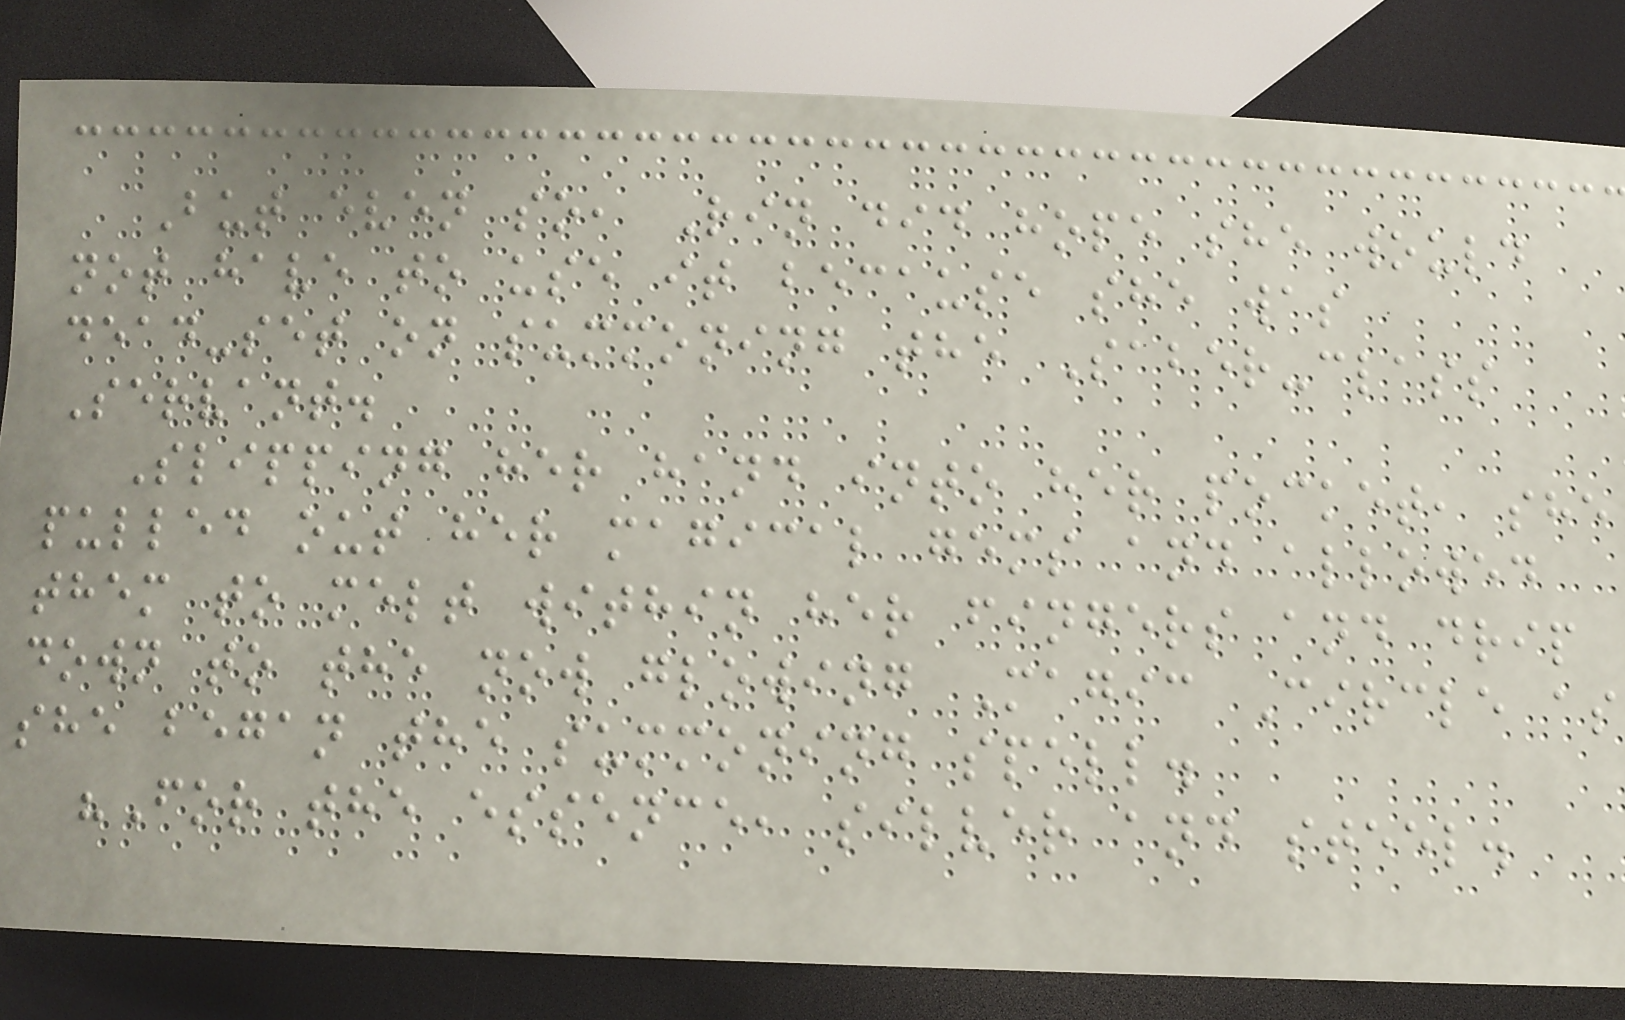But even so, Rin did hope she would
not have to use it because she was
dead-set on summoning the Saber-class
Servant.
Slipping her hand into her pocket, she
pulled out her magical gems and allowed
them to melt within her fingers and drip
down to the now glowing Magic Circle as
she began the summoning spell.
"For the essence, silver and steel.
